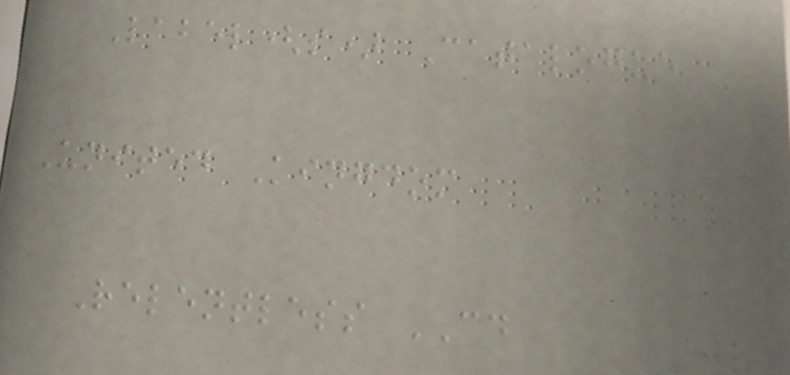Label(s) Catalogue
United Kingdom
Relentless CD
